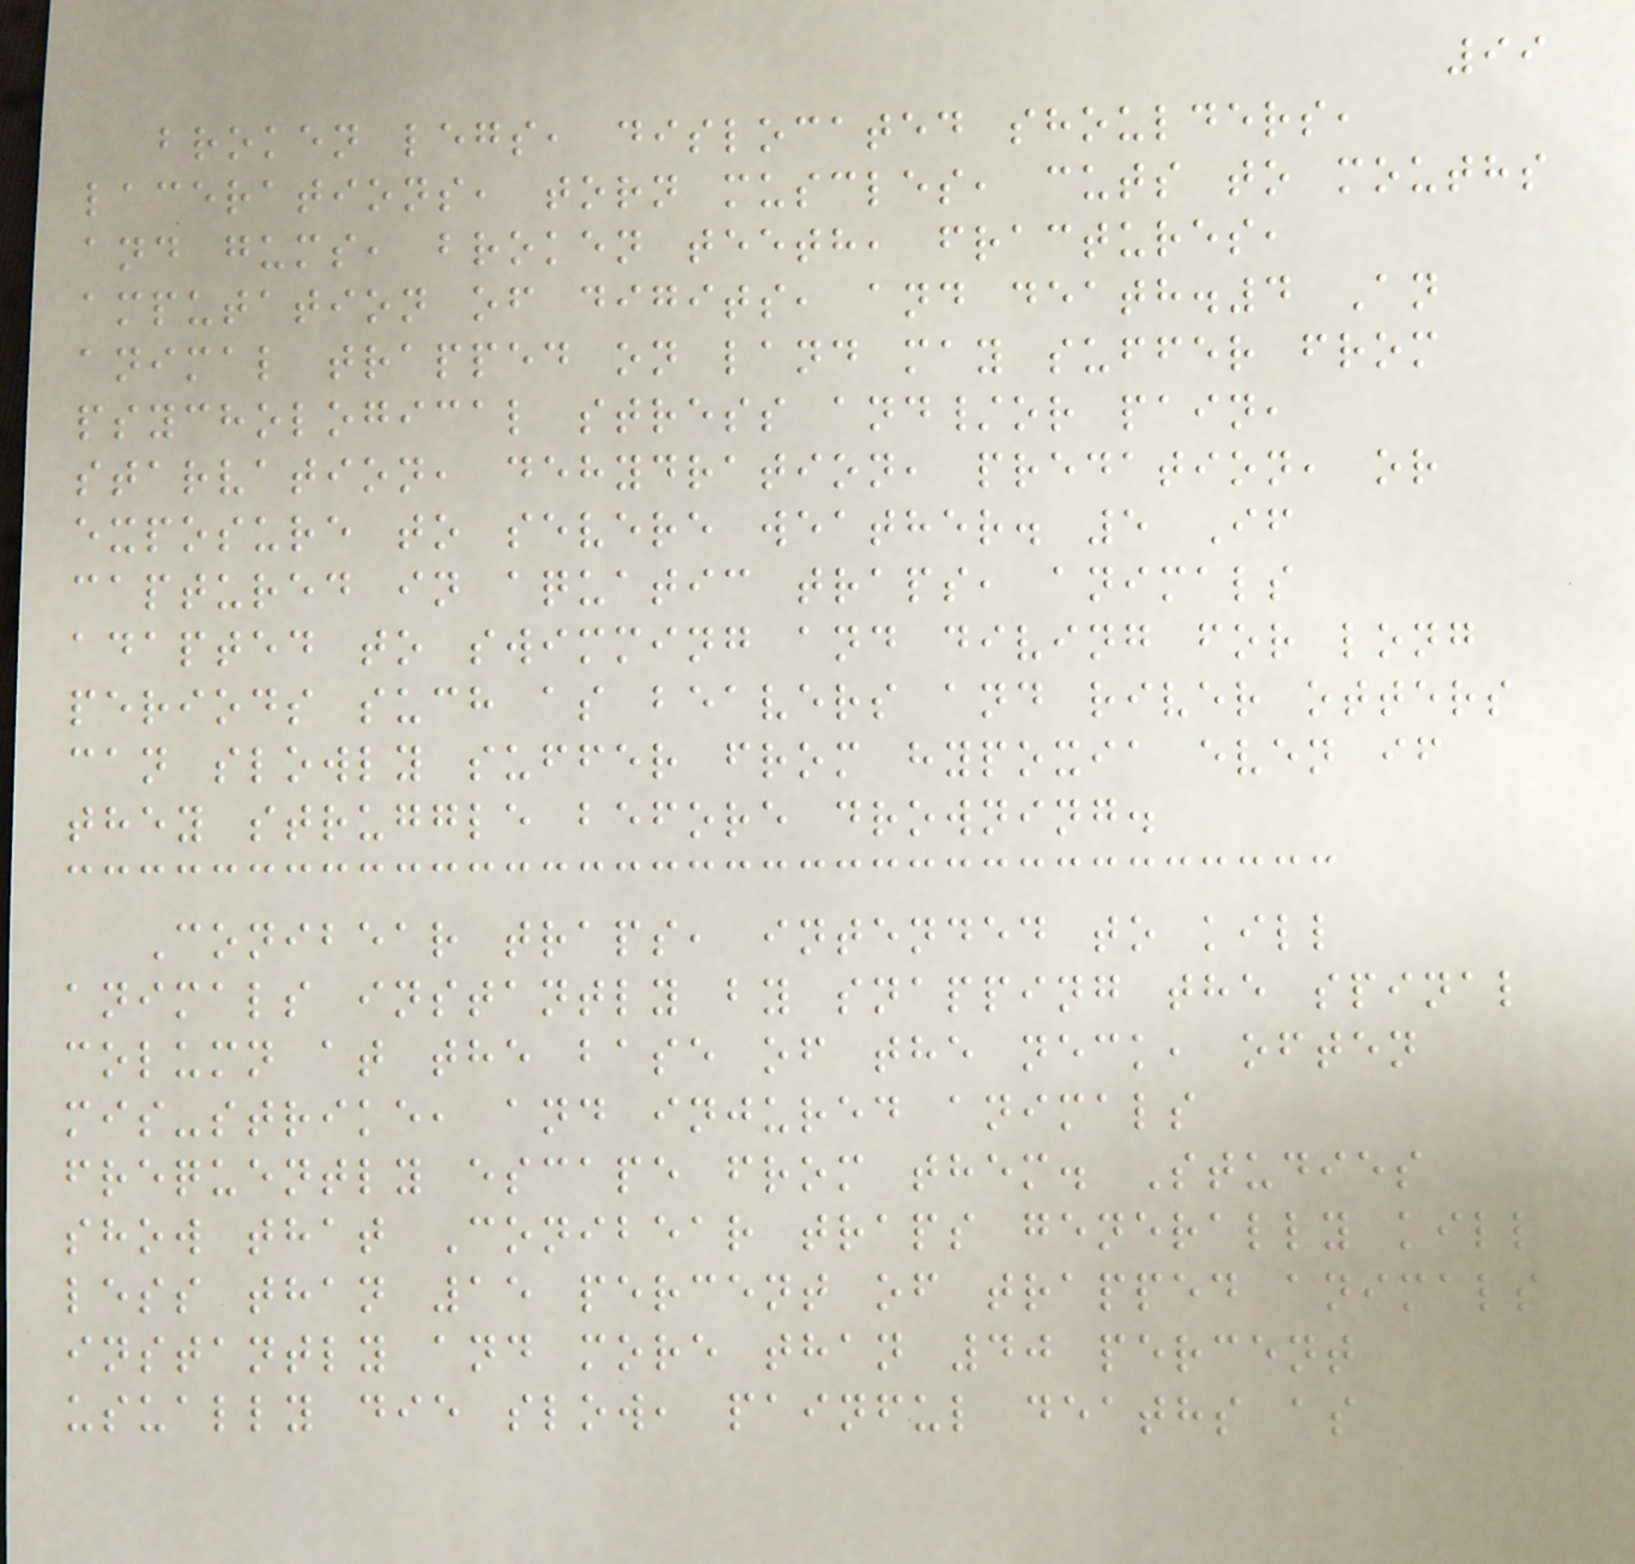99
broken legs, dislocated shoulders,
lacerations, torn muscles, cuts to mouths
and gums, broken teeth, fractures,
amputation of digits, and death.4 An
animal trapped on land may suffer from
psychological stress and/or pain,
starvation, dehydration, predation, or
exposure to severe weather. 5 If
captured in aquatic traps, animals
adapted to swimming and diving for long
periods such as beavers and river otters
can slowly suffer from hypoxia even if
they struggle before drowning.
Conibear traps, intended to kill
animals instantly by snapping the spinal
column at the base of the neck, often
mis-strike, and injured animals
frequently escape from them. Studies
show that Conibear traps generally kill
less than 15 percent of trapped animals
instantly and more than 40 percent
usually die slow, painful deaths as
